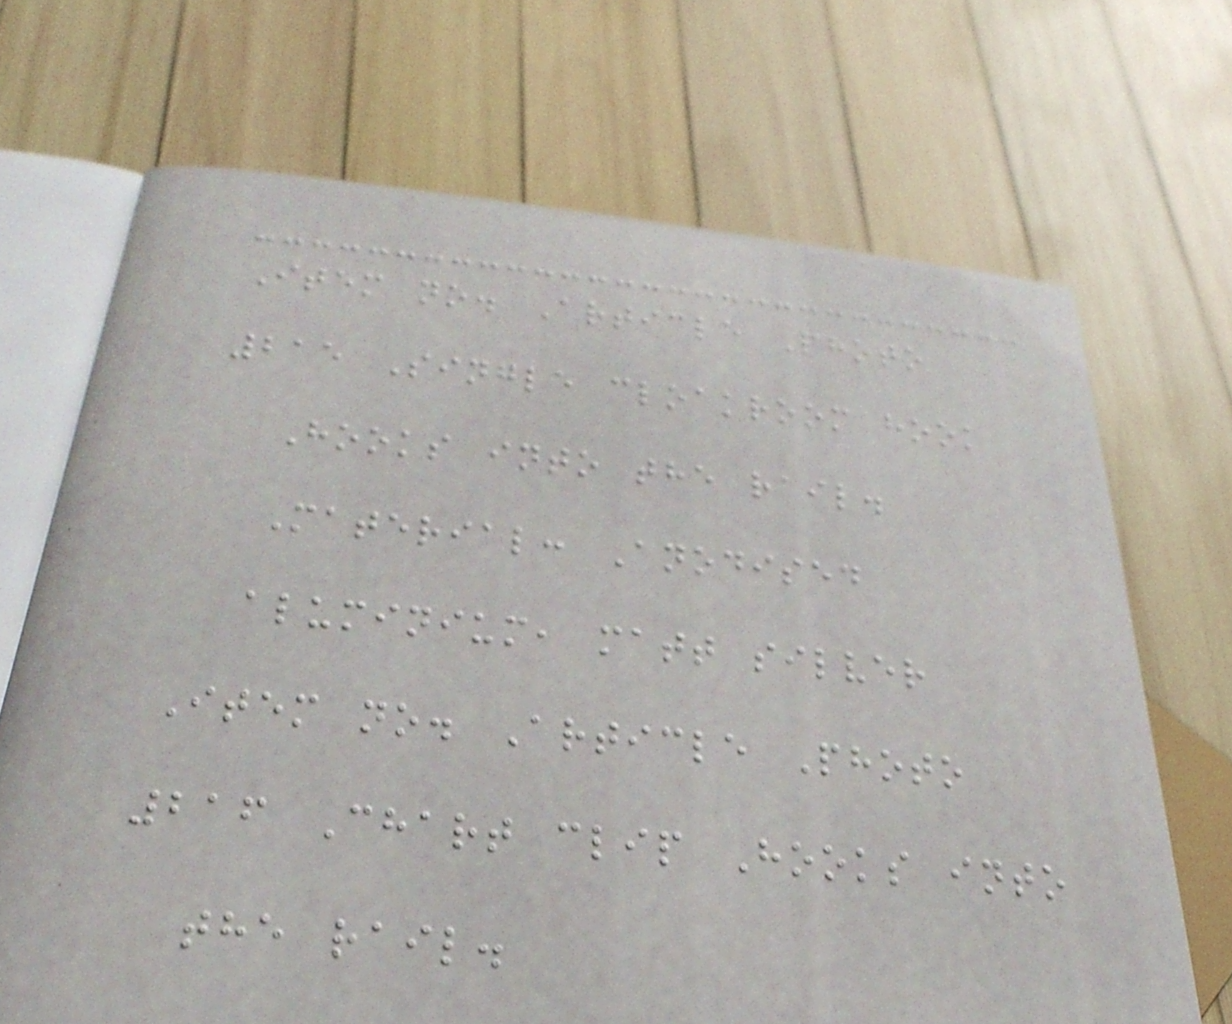Item no. Article Photo
215 Single cloakroom hook
Hooks into the rail.
Material: Anodised
aluminium, matt silver
Item no. Article Photo
216 Chart clip Hooks into
the rail.
